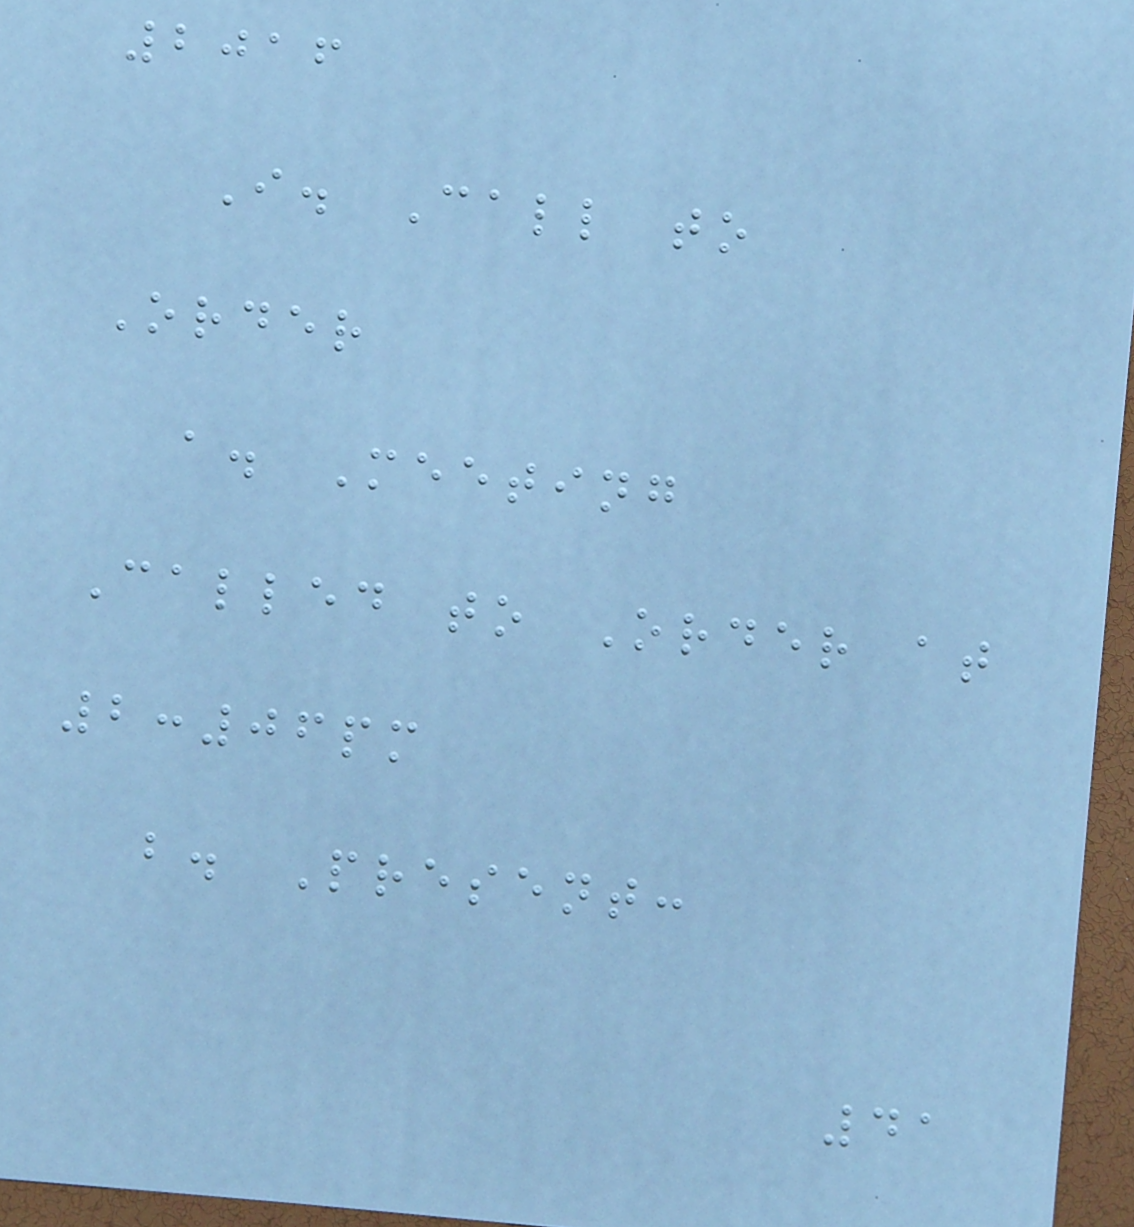2016
I. Call to
Order
a. Meeting
Called to Order at
2:06pm
b. Present:
41
